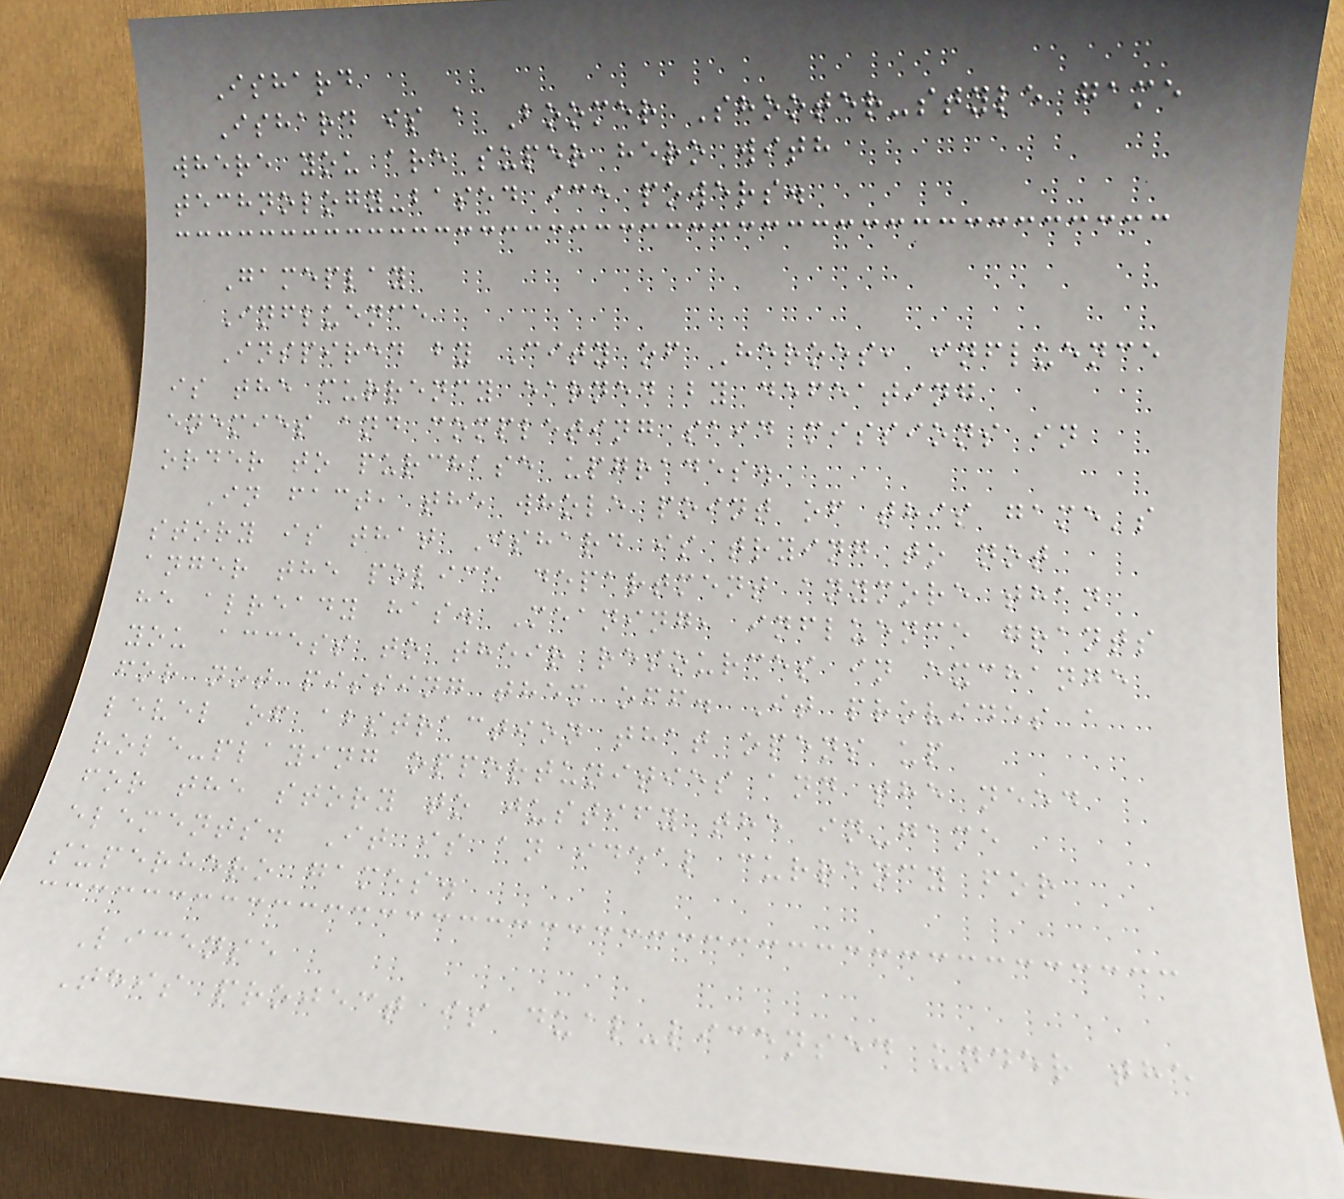Ishard
Ishard is a Boomer Shooter-style game
where you are super hero with
technology-based ice powers.
Gameplay
Influence
Inspired by City of Heroes, influence
is the currency earned by defeating
enemies and completing said missions in
order to purchase upgrades.
In fact, the whole point of this game's
story is that Ishard is trying to not
anger the police department anymore than
he already has. Meaning, influence grants
you access to their resources in exchange
for not pissing them off. It provides a
level of abstraction that opens up
role-playing opportunities and the need
for the story to justify the in-game
elements. It is an ideal currency for
superhero games.
License
This project is dual-licensed under the
